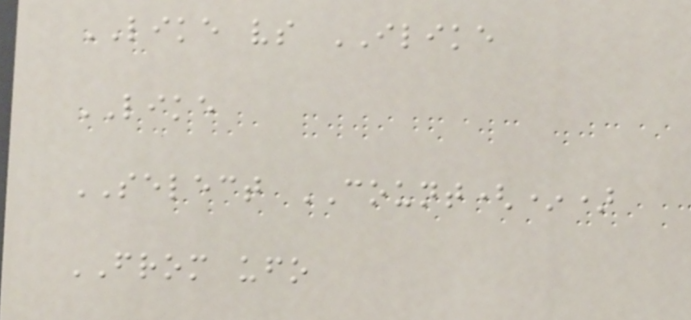LIKE vs ILIKE
LIKE
SELECT COUNT(*)
FROM ufo
